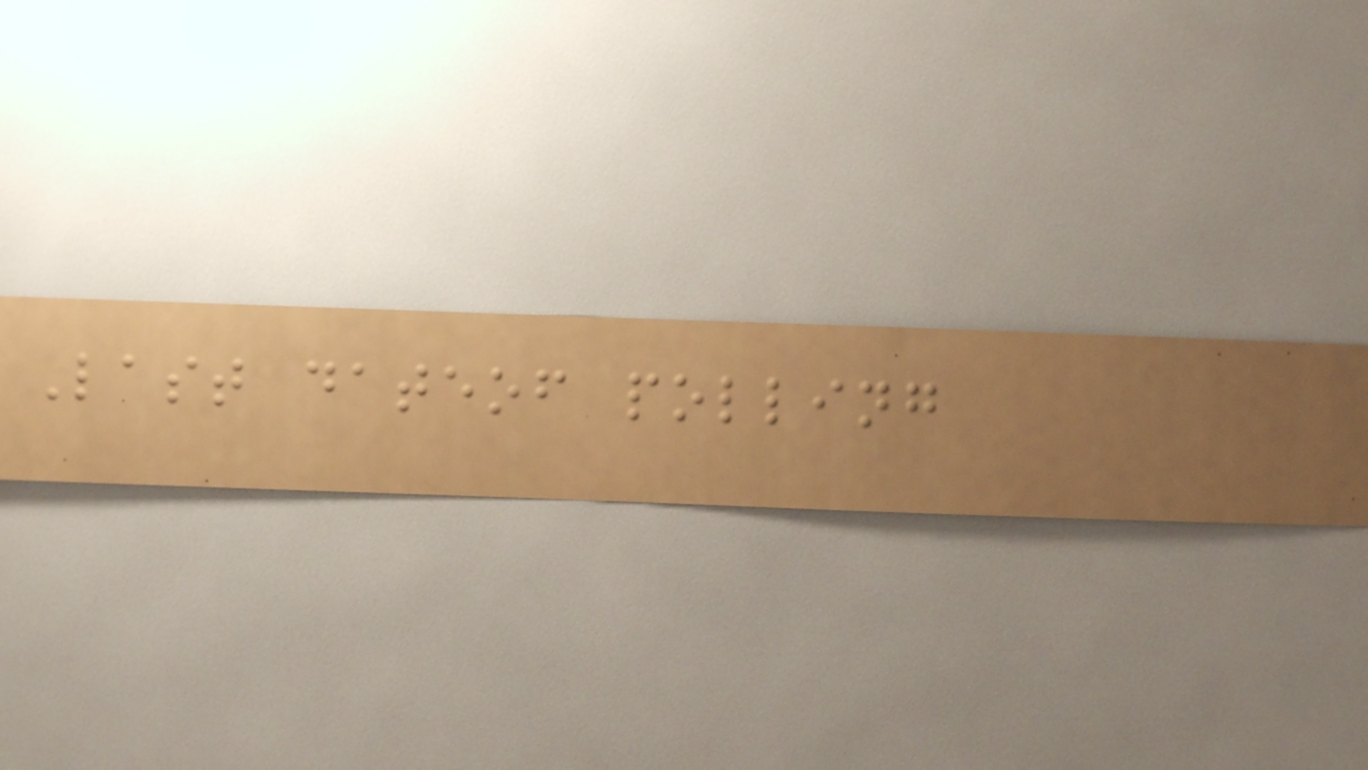Last dateof polling
